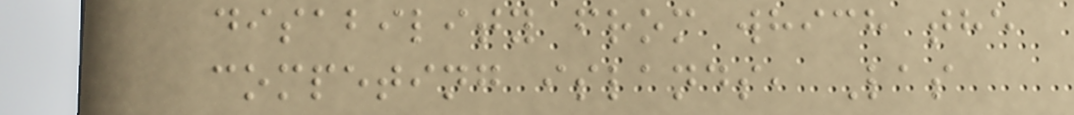disability from which the
competing islands, Las
